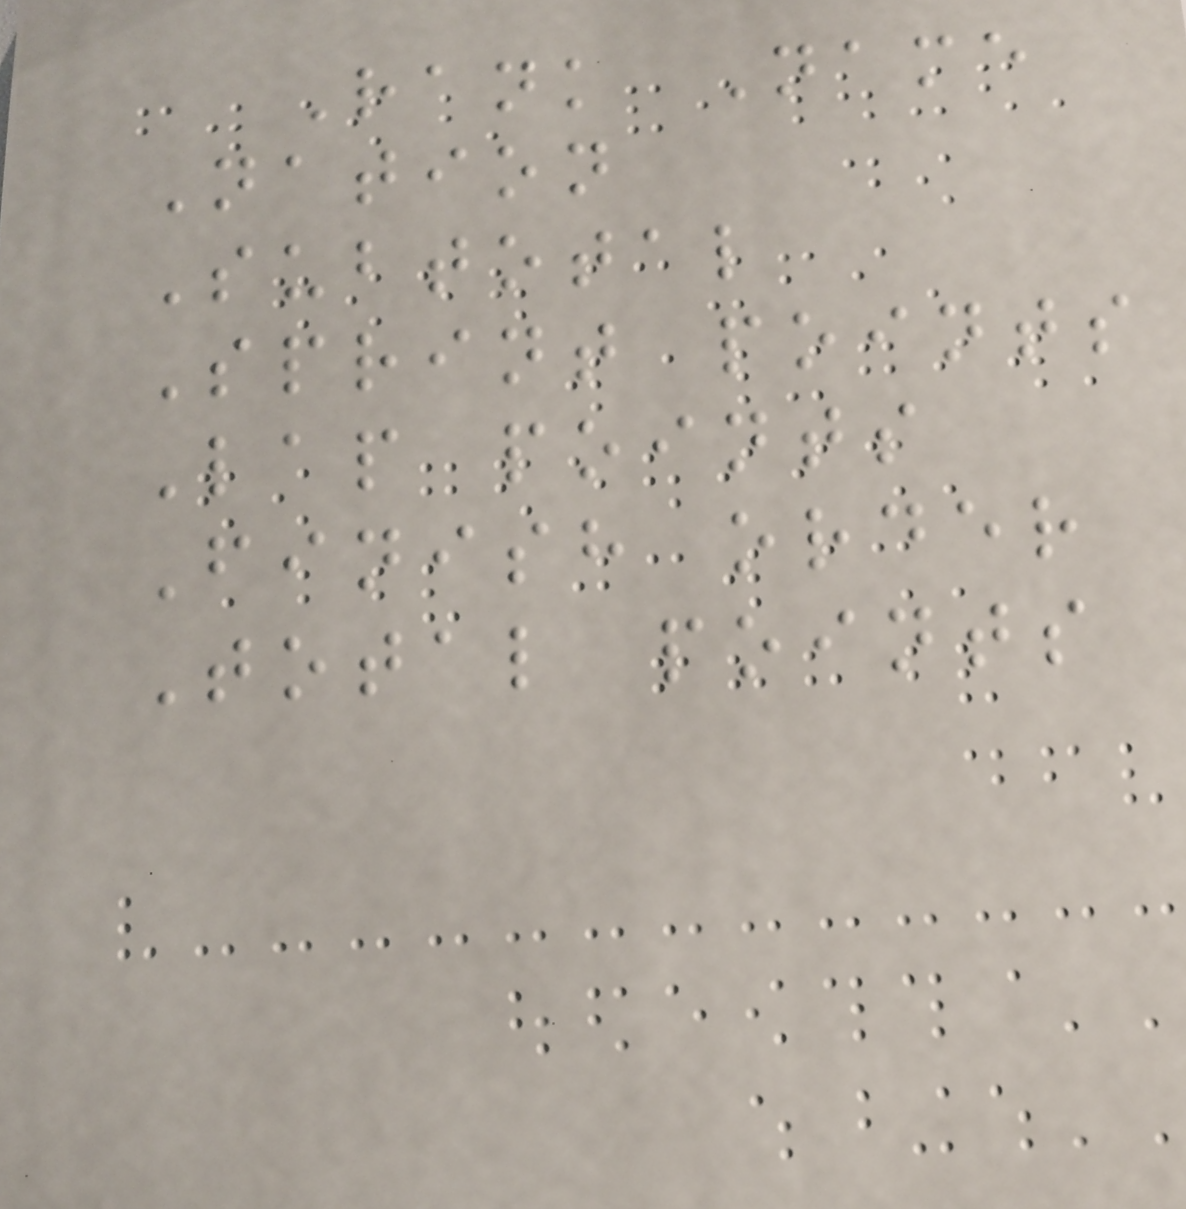Rank Name
Nation
Subtotal
Sprint points
Lap points
Finish order
Total points
